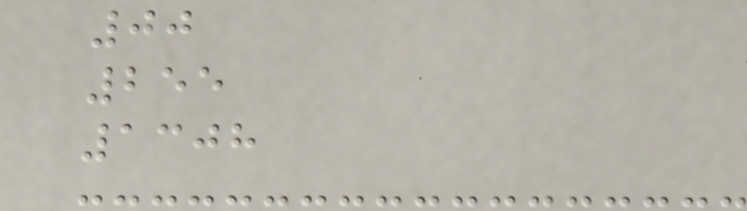00
255
1308
